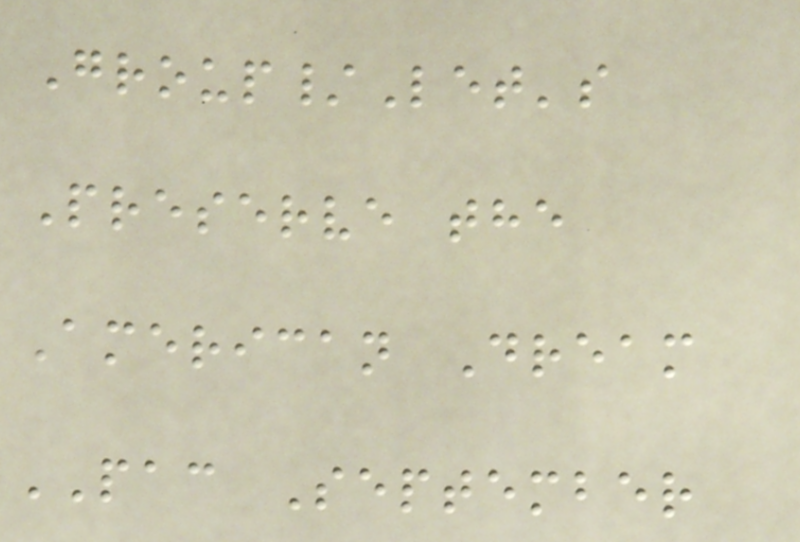Group/Let's
Preserve the
American Dream
PAC September
